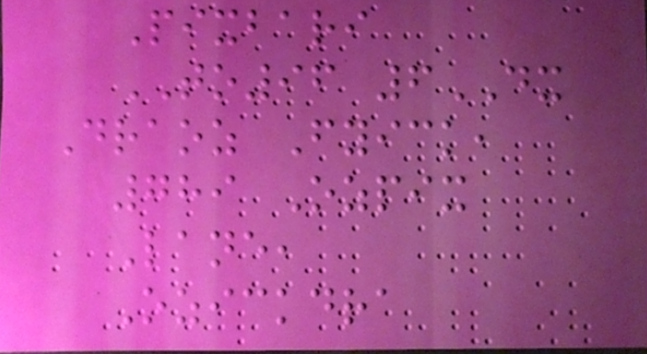Pixbari
TO96 6DX
Draoz Fyick,
789 Ozpix
Lane,
Ozickdra
